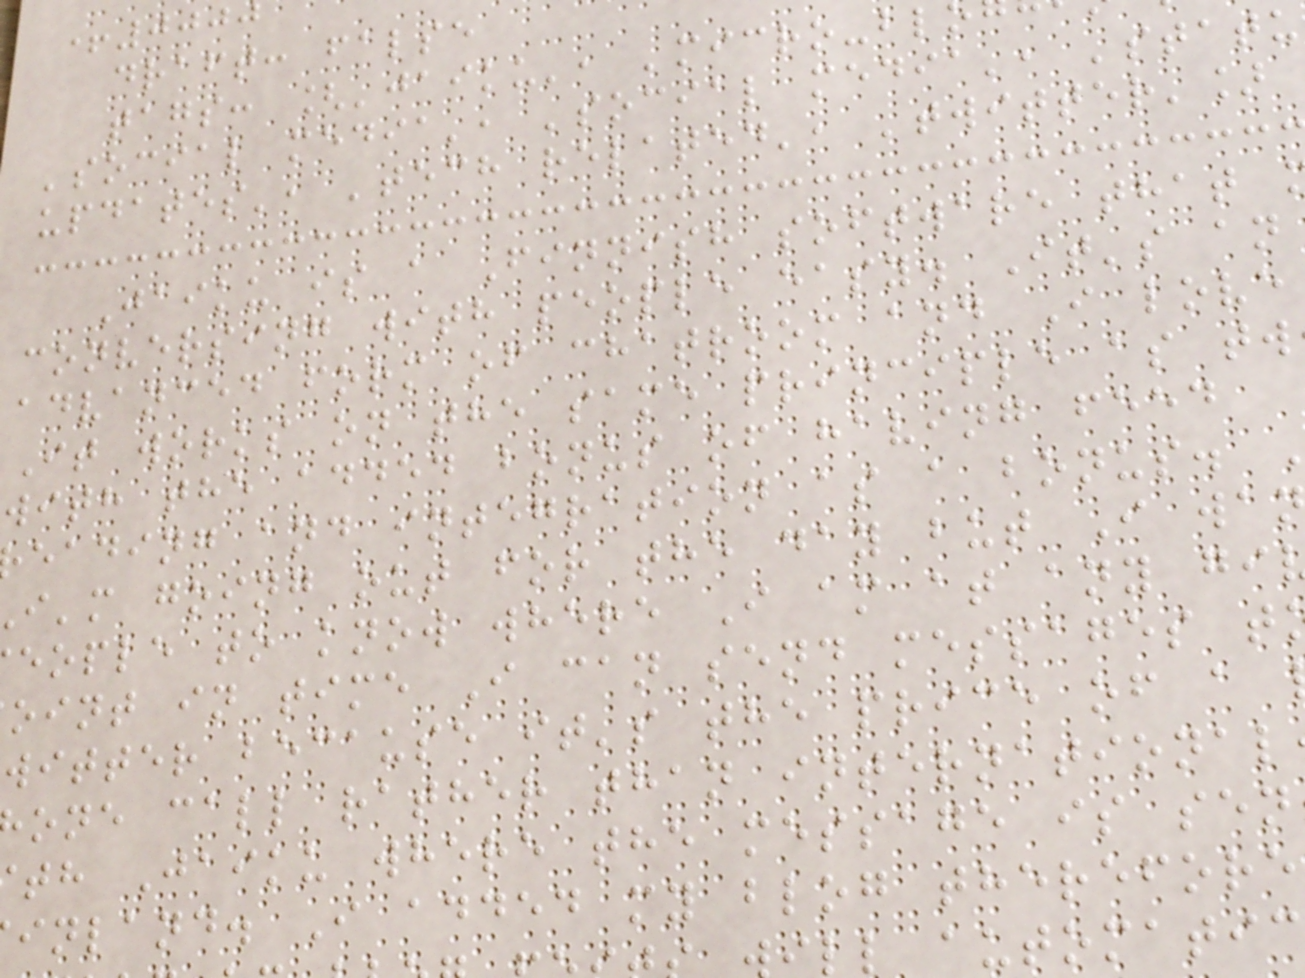+0000
draft: false
tags: ['jaiku', 'micro-bl
'social media', 'social media', 'statu
updates', 'tech related', 'twitter']
Jaiku is a Finnish software that
conversing with people easy. It's an
advanced form of chatroom and I love
It works on the same principle as tw
with the added bonus of having feed
eading and integration as a bonus.
i'm going out for the day but I wa
eople to know where I am at any gi
oint in time I can send messages t
witter because it's the price of a
one call rather than international
th Jaiku where the message is sen
inland. I added my blog therefore
ll automatic
